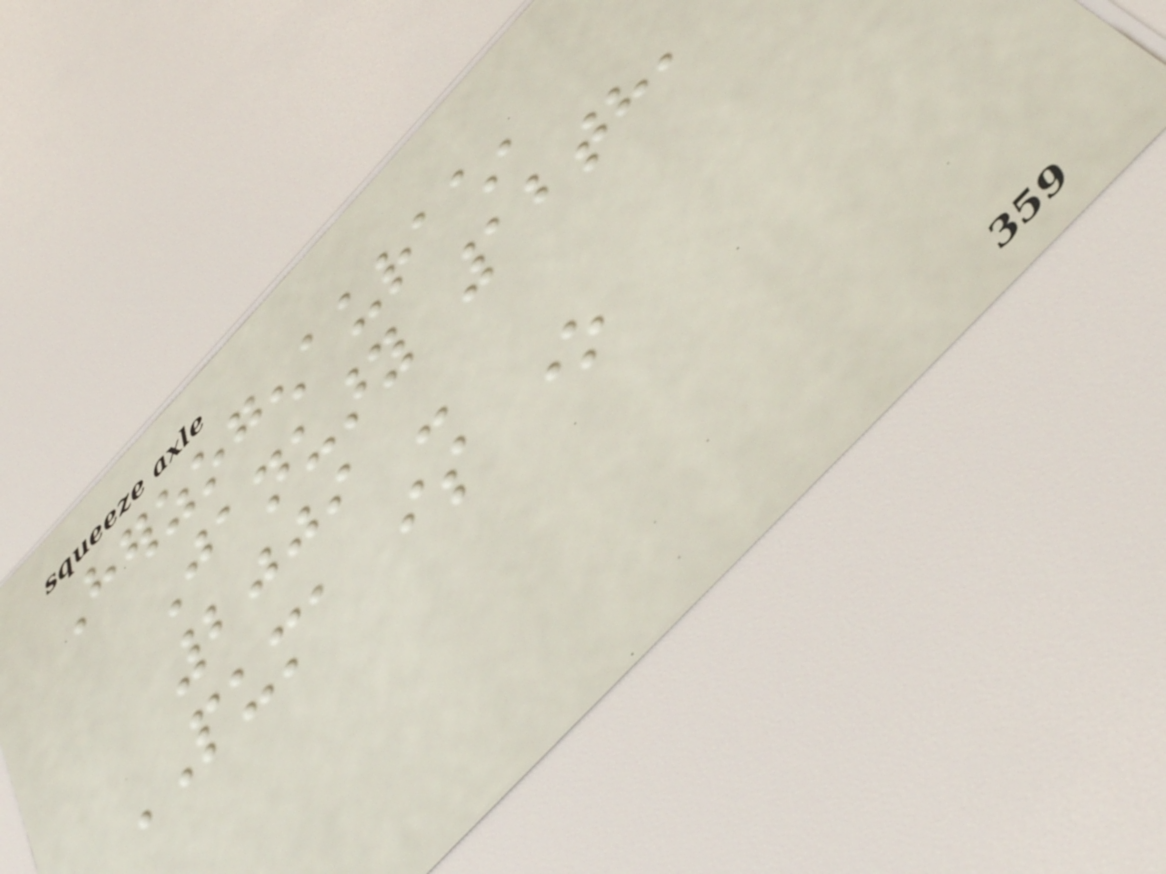Herzogenaurach,
January 12th,
2009 -
PUMA is one
